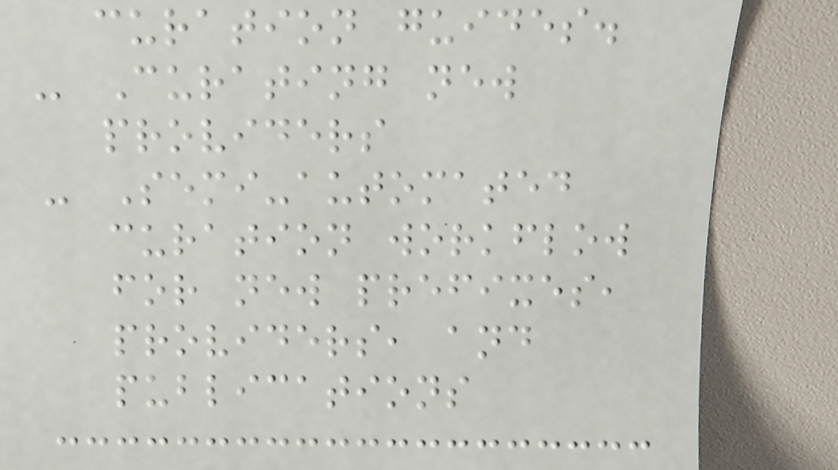curation guides.
- Curating new
providers
- Semi-automated
curation workflow
for new prefixes,
providers, and
publications
